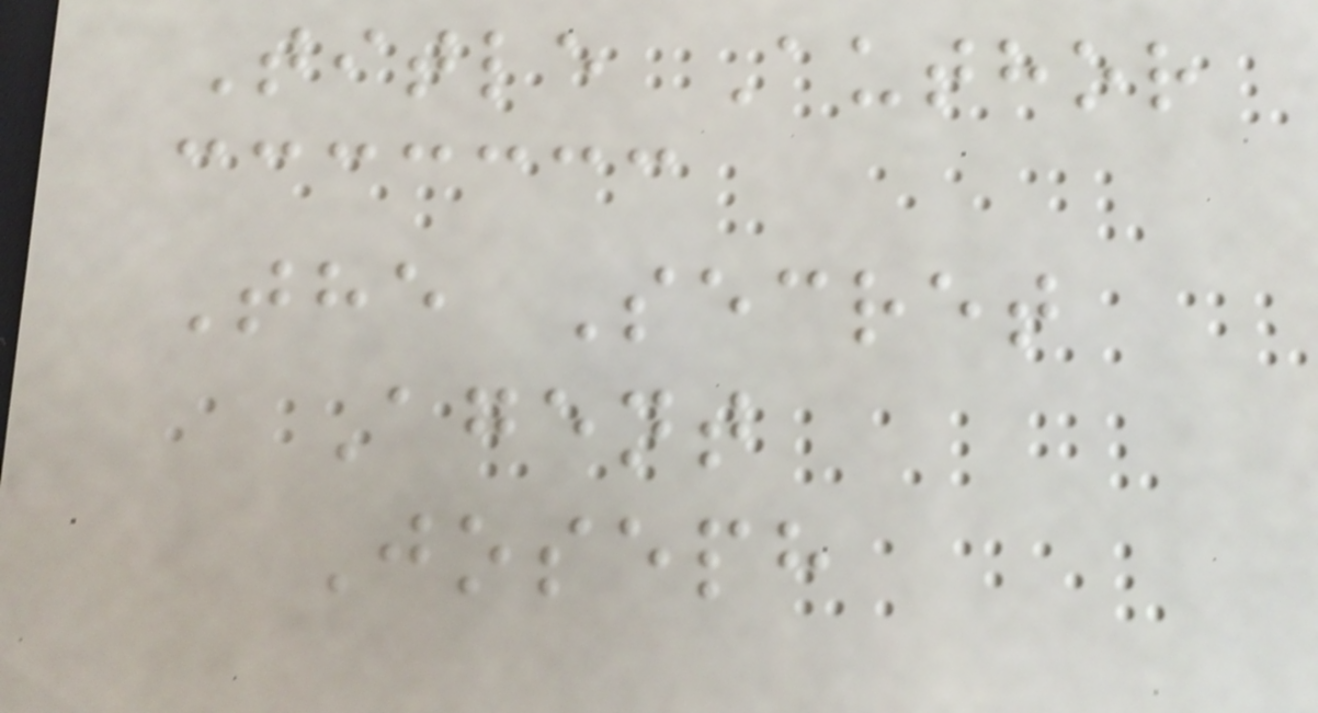Title Author
The Secret
Agent
Joseph
